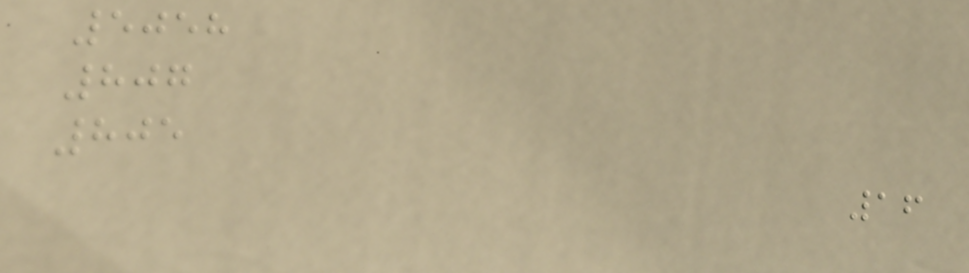5058
807
805
16
